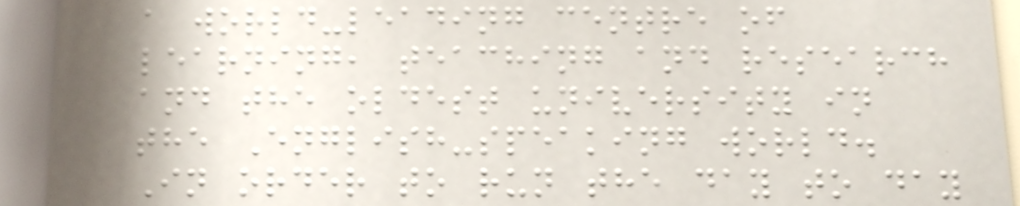a world-leading centre of
learning, teaching and research
and the oldest university in
the English-speaking world.
In order to run the day to day
